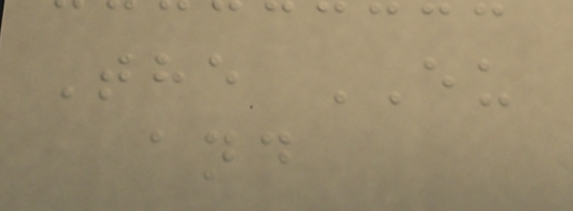The EU
and
